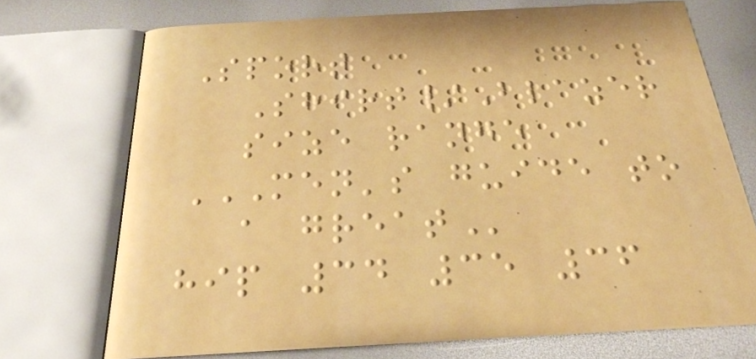Sport
Shirt/Blazer
size range
MEN'S GUIDE TO
A GREAT
hip 34 35 36
